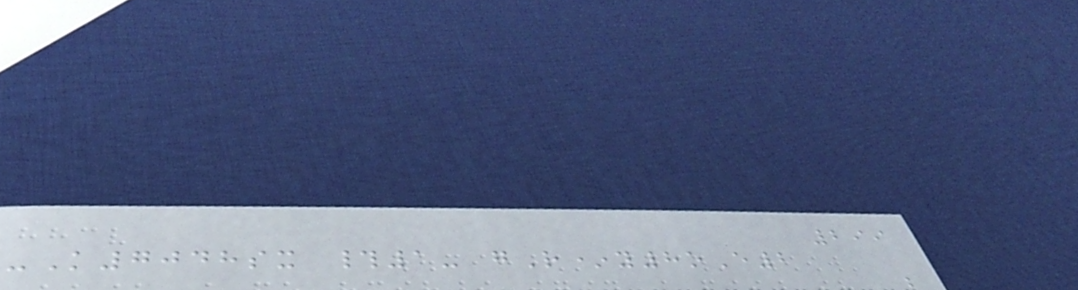299
-K7048sx #1- gR*y8oE2
